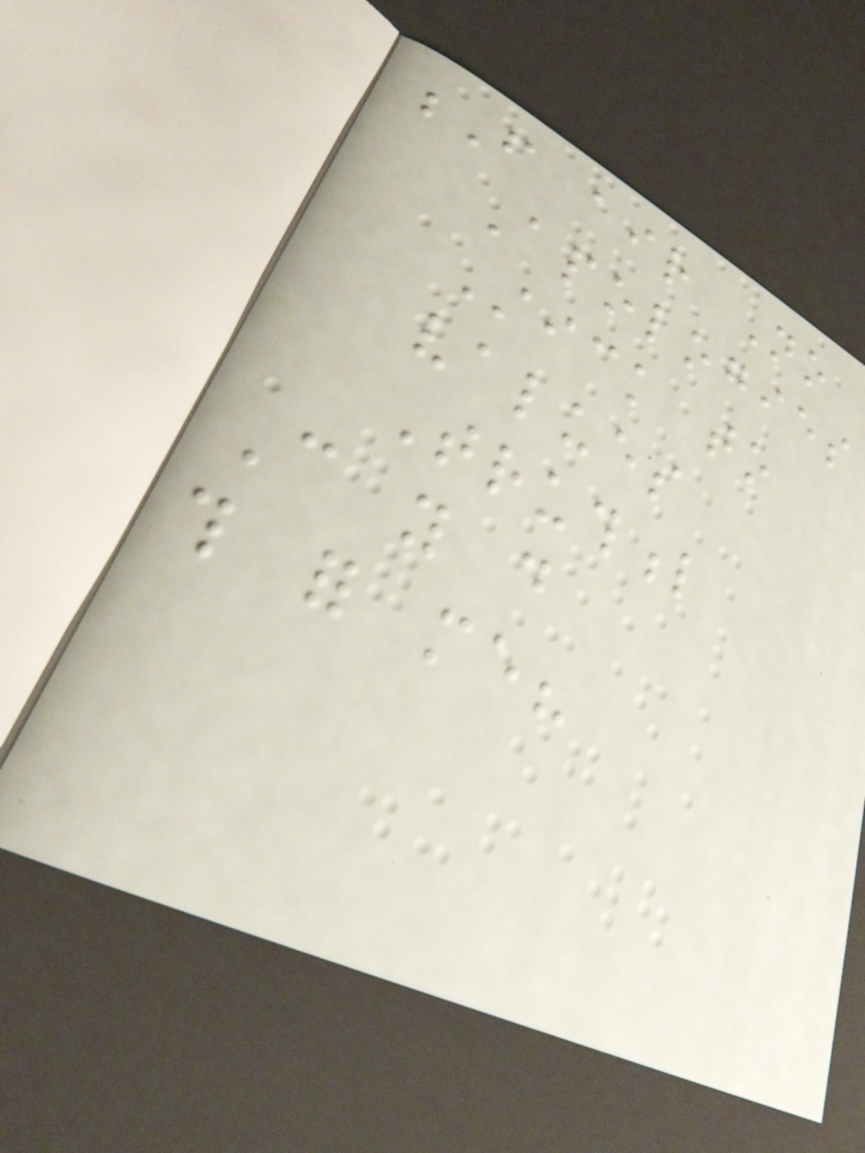F air No
Apologies
Stick to
values
Truthful
Can you do
this for me?
